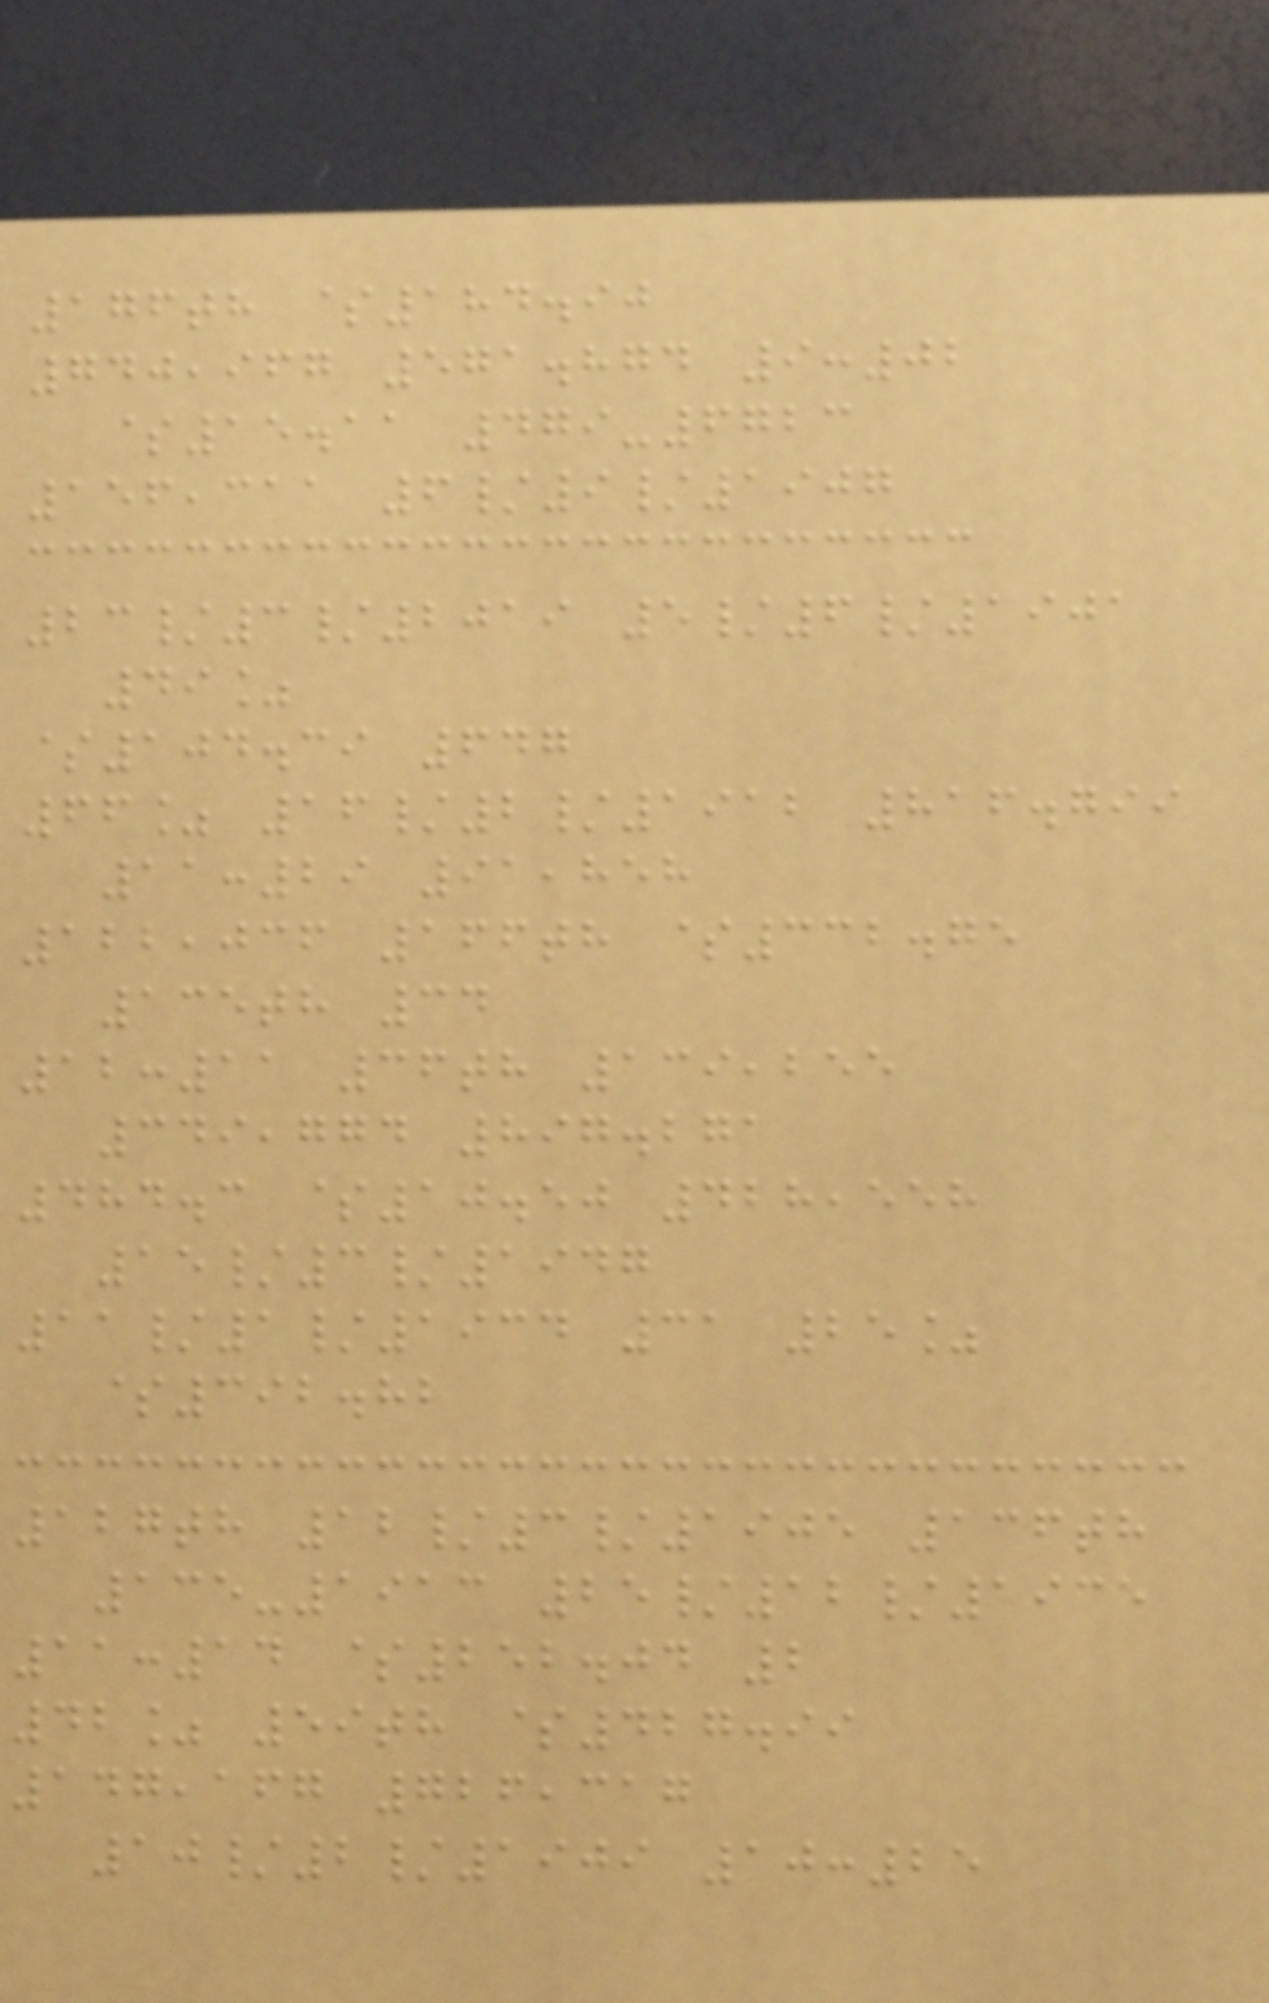176th $184.90
740,967 571.874 9:02
$15.11 479-6723
156,311 6/9/1907
23/3/2019 5/6/1901
49%
$104.39 647
66% 16/2/1912 816.799
11:29 91,858
122,036 166th $332.75
135th 34
12:11 36th 139,255
349,774 897.271
484.3 $10.50 428,558
15/3/1947
11/1/1934 31 25%
$392.82
127th 12/3/1905 136th
135-1913 25/12/1935
11:14 $252.04 2
42% 59th $427.99
147,167 726,317
10/2/1909 10:25
